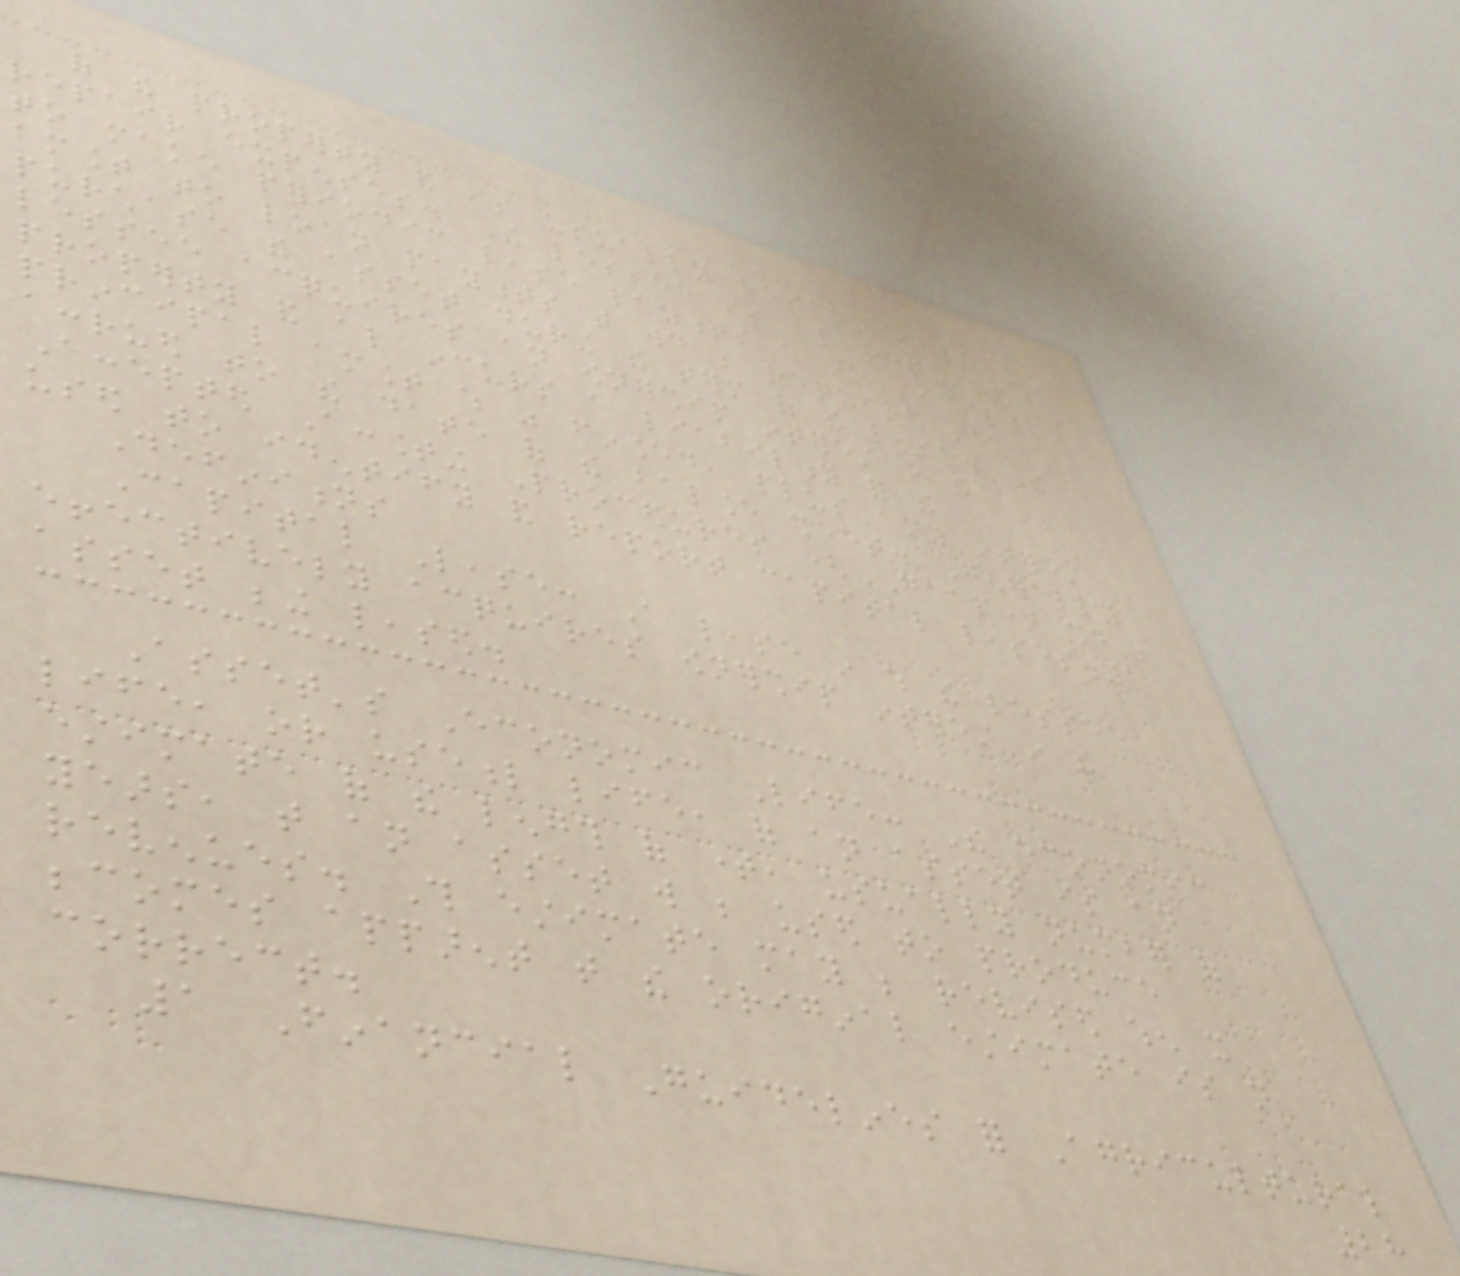of the property and is usually responsible for
repair expenses. The lessee is also required
to make periodic lease payments which are similar in
amount to loan payments that would be required to
purchase the asset during the term of the lease. The
lessee acquires an ownership interest in the
property and also incurs a liability for the
principal amount which was financed, plus any interest
accrued to the date of the balance sheet. Generally
Accepted Accounting Procedures (GAAP) should be
used to identify and report capital leases.1
Definitions
Capital Lease: A lease in which the lessee
effectively acquires ownership interest in the
asset being leased.
Asset's Economic Life: The economic
life, or useful life, of an asset is an
estimate of the length of time, usually number of
years, that an asset will be used to produce
revenues. This estimate may be revised when it
becomes apparent that the original estimate is not
correct.
1 Financial Guidelines for Agricultural
28
